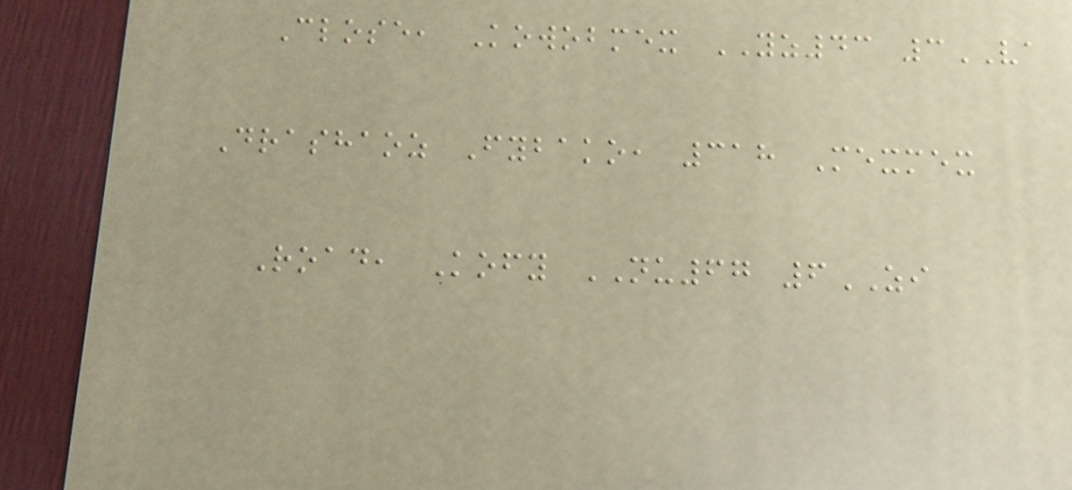Close, Kowobmex YZ43 3VA
Drashaoz Fybako, 318 Mexmex
Road, Kofy NU67 6ZI
